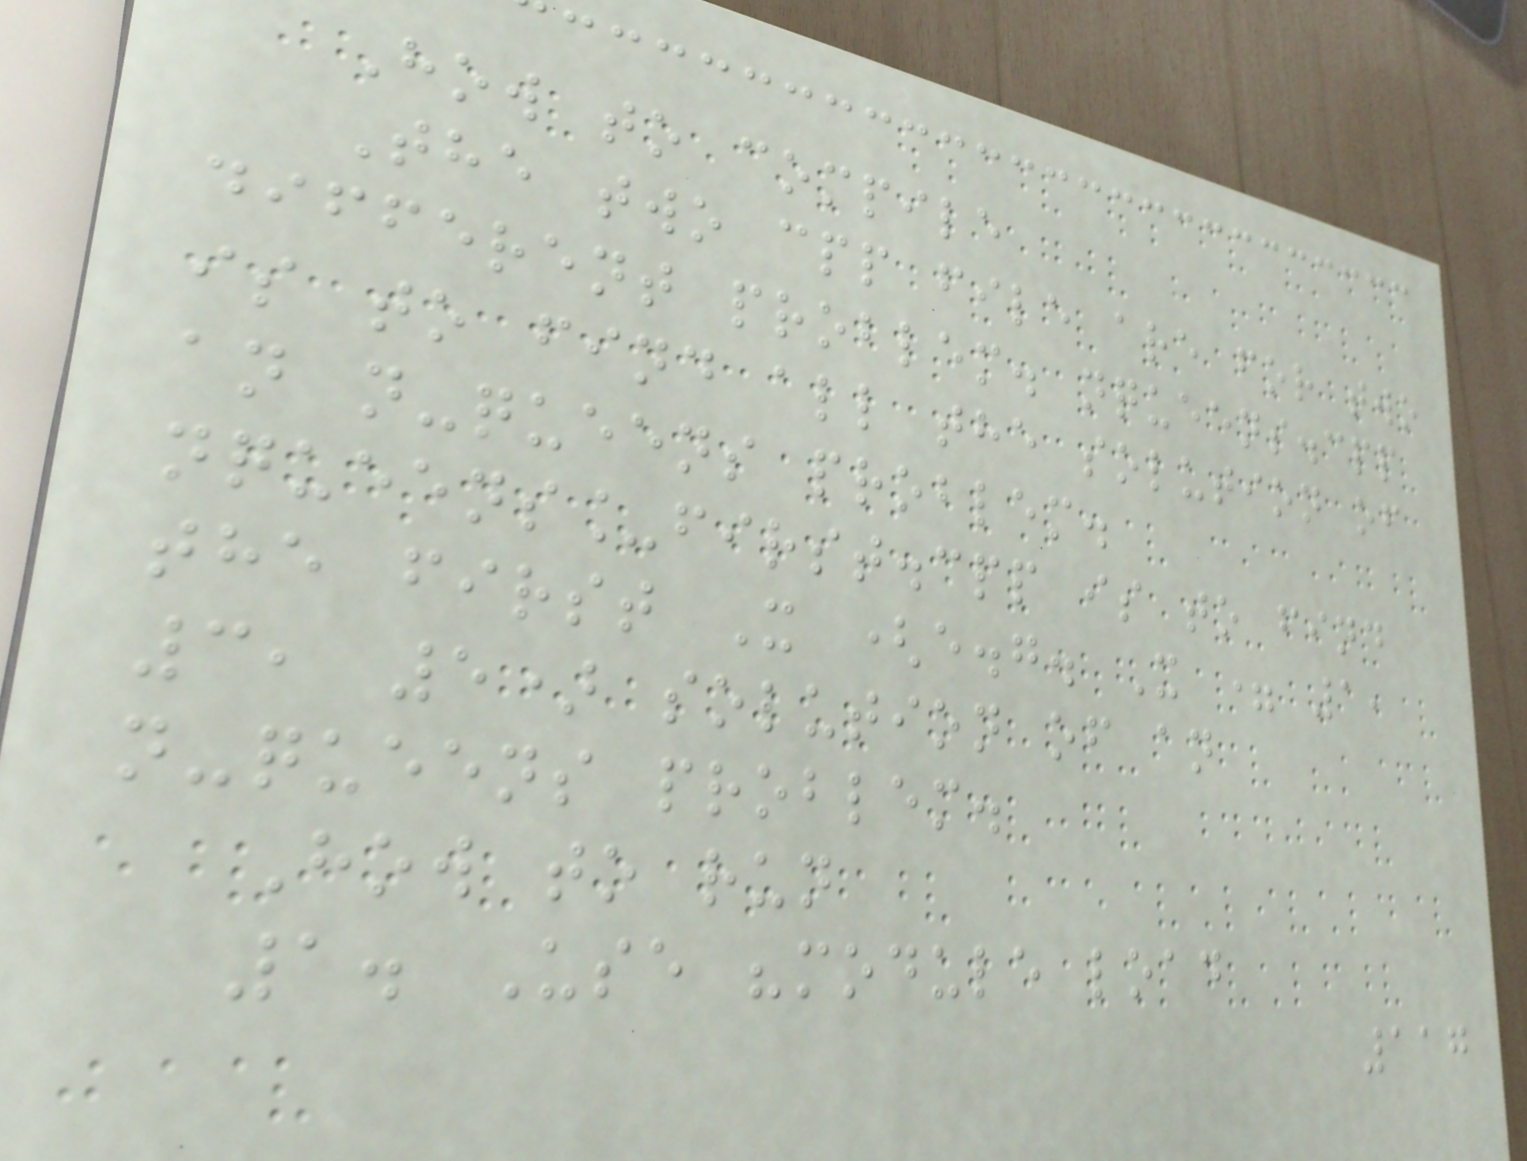How to compile
The two cpp file are for two
different problem. nqueens.cpp
is to find all the solution of
an n-queens problem.
nqueens_first.cpp is to find
the first X (e.g. X = 1,
3, 5) solution of an
n-queens problem.
How to run
1. Use "module load
117
